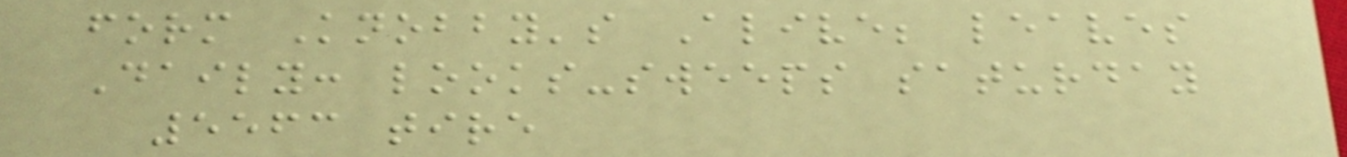form Knobby's Alive; leaves
Daily: looks-sweeps saturday
5563 tire
